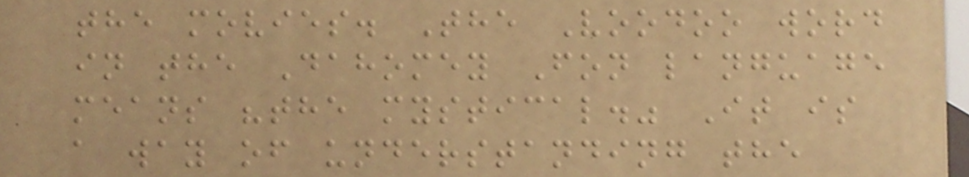the movies. The Voodoo word
in the Dahomey Fon language
means "the mystical." It is
a way of understanding the
